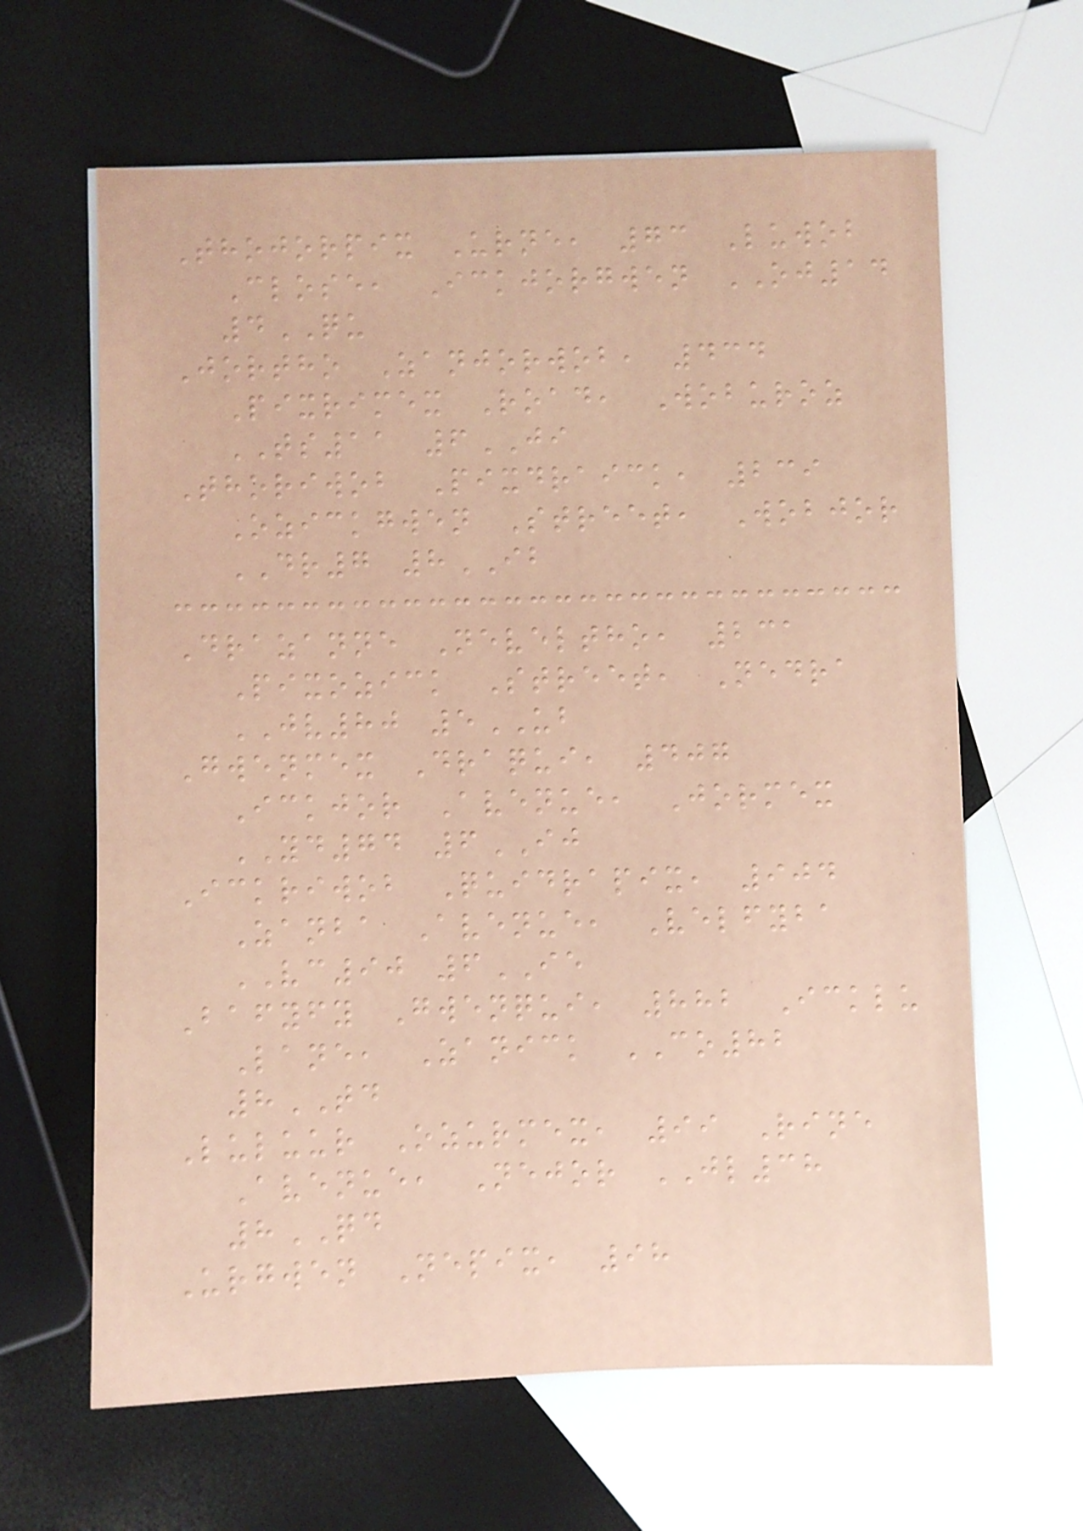Thojorpix Urne, 73 Luwob
Close, Ickjorgwen OJ14
4QU
Jortho Zanjorwob, 434
Pixrimex Road, Woburoz
TS11 6JI
Thoriwob Pixdraick, 239
Ozickgwen Street, Wobjor
DR7 8IB
Drazanne Neveltho, 231
Pixozick Street, Nedra
JV80 5UB
Gwenmex Draqui, 407
Ickjor Avenue, Jormex
YD74 6IJ
Ickriwob Quidrapix, 904
Zanba Avenue, Velfyba
VC90 6IE
Bafyfy Gwenqui, 882 Icklu
Lane, Zanick CO82
8TD
Luluur Ozurmex, 99 Rine
Avenue, Nejor JL38
8QD
Urgwen Nepix, 98
